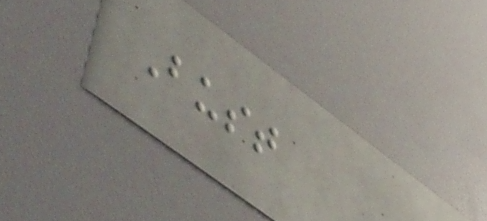Bust
